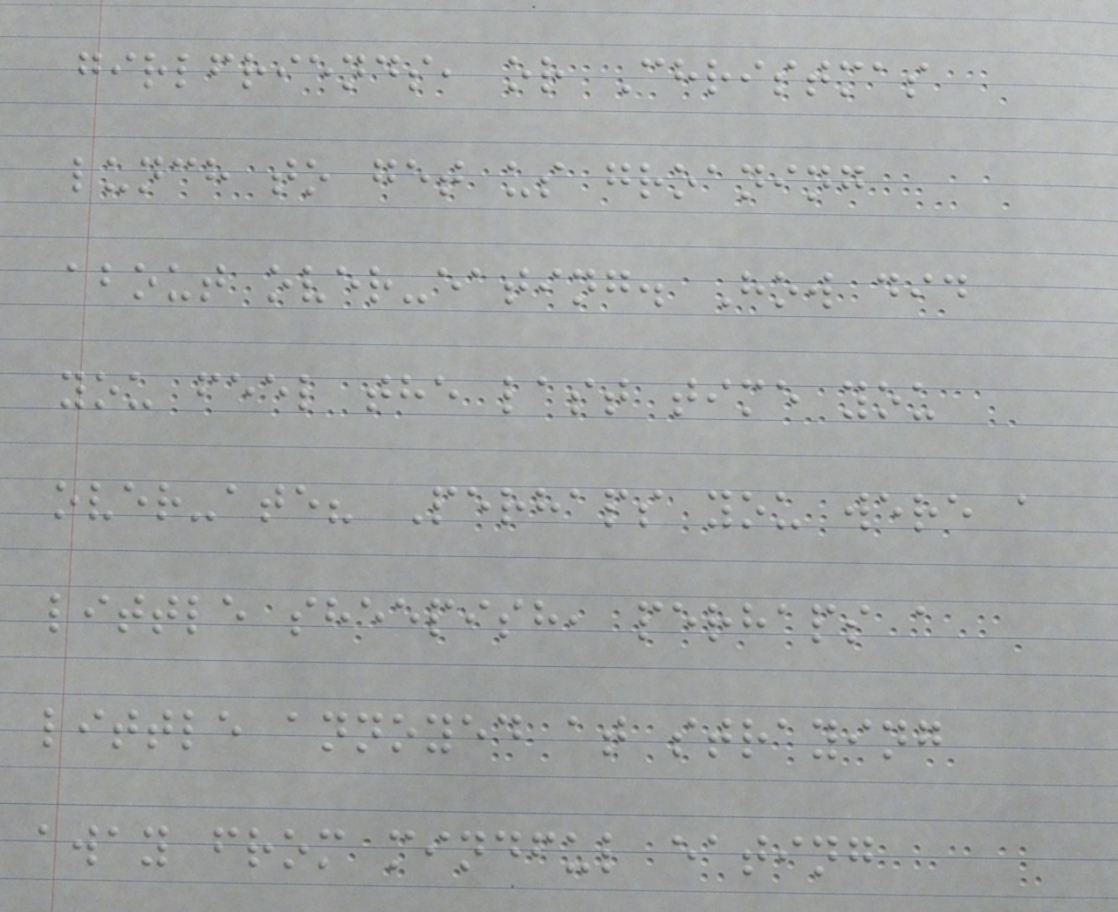girlfriends, or Christmas
lunch to get us groaning
about over-eating. How did
you feel the last time you
over-ate? Perhaps you were a
little sheepish, perhaps a
little annoyed at straying
away from mindful eating
